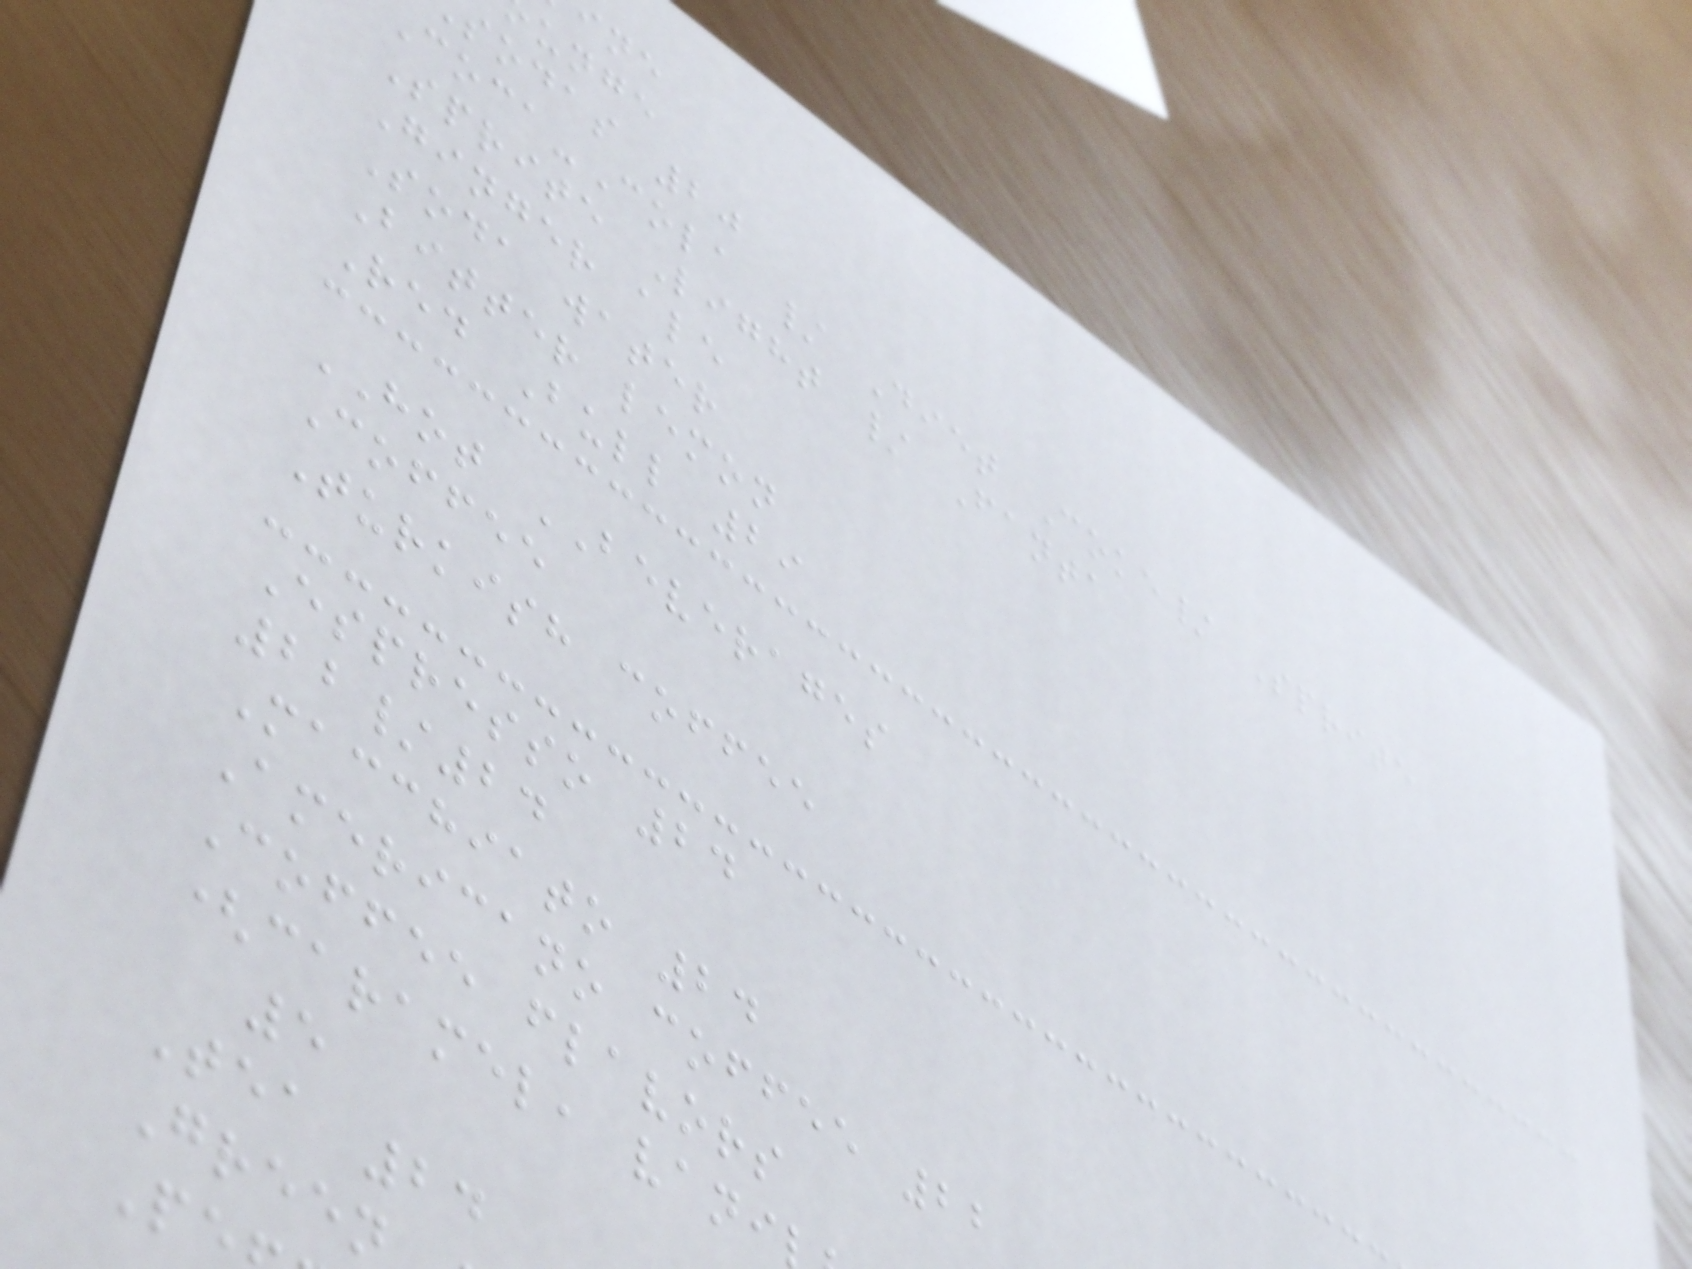unge
sodas 20
oca-Cola / Diet Coke/ Sprite
Sprite Light / Fanta
Ginger ale
Soda water
Bitter lemon
Red Bull 29
HOT BEVERAGES
Coffee
Turkish coffee
Espresso 24
22/24
Macchiato 24
Americano coffee 22
Coffee flavors
(caramel, vani
5
Tea 24
Green
